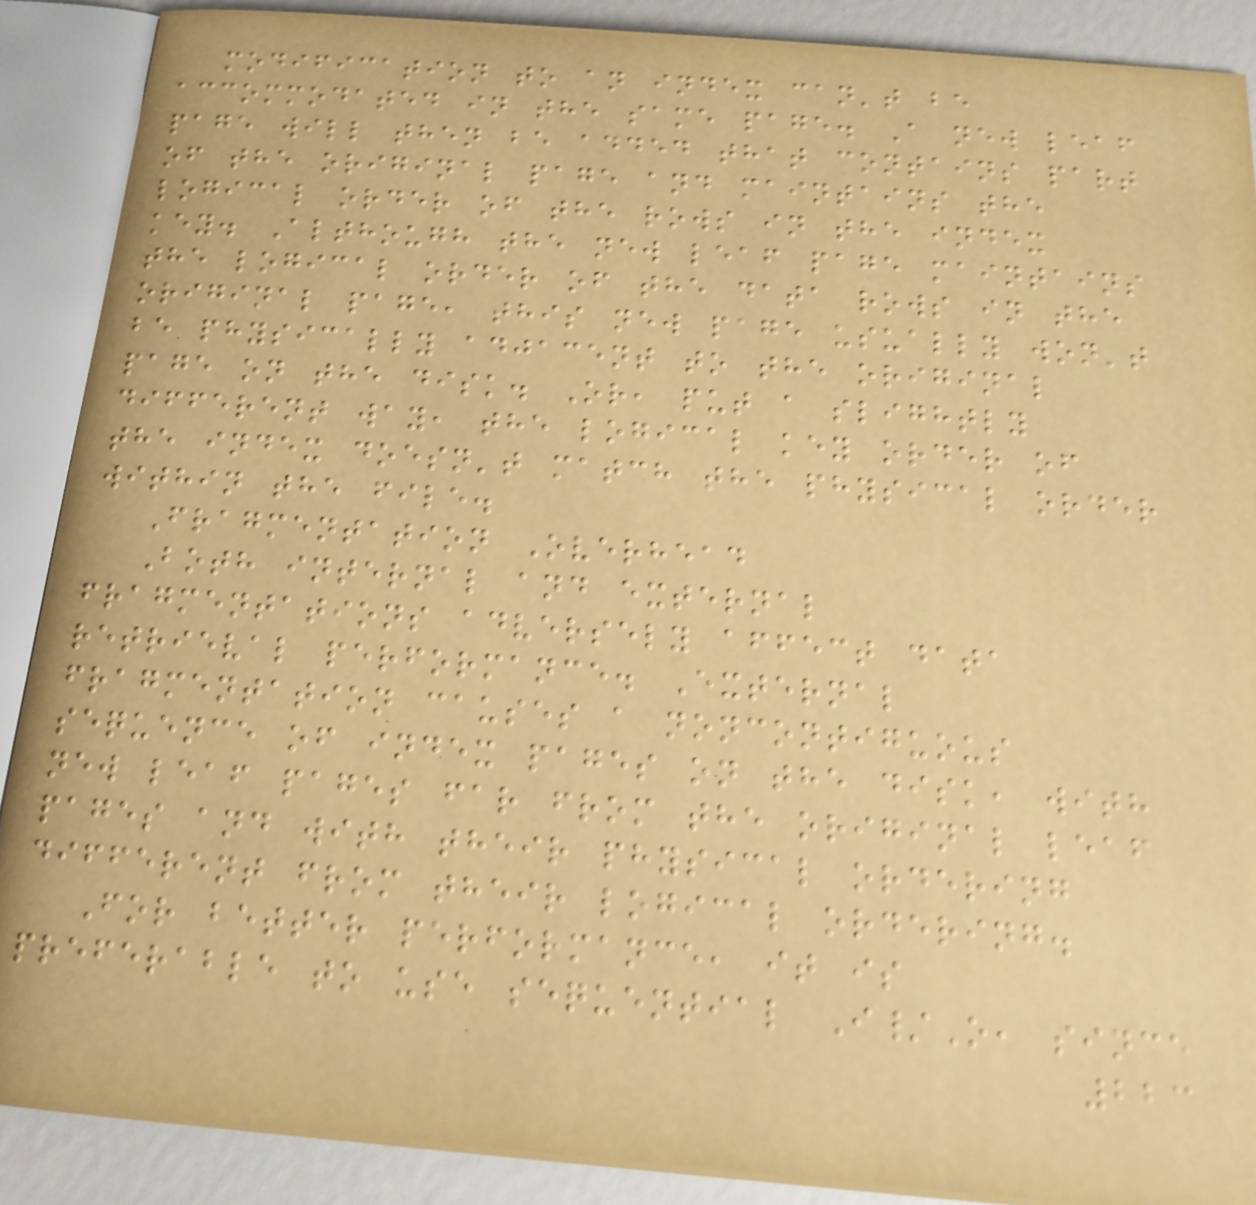modification to an index can't be
accommodated in the same page. A new leaf
page will then be added that contains part
of the original page and maintains the
logical order of the rows in the index
key. Although the new leaf page maintains
the logical order of the data rows in the
original page, this new page usually won't
be physically adjacent to the original
page on the disk. Or, put a slightly
different way, the logical key order of
the index doesn't match the physical order
within the file.
Fragmentation Overhead
Both internal and external
fragmentations adversely affect data
retrieval performance. External
fragmentation causes a noncontiguous
sequence of index pages on the disk, with
new leaf pages far from the original leaf
pages and with their physical ordering
different from their logical ordering.
For better performance, it is
preferable to use sequential I/O, since
223
